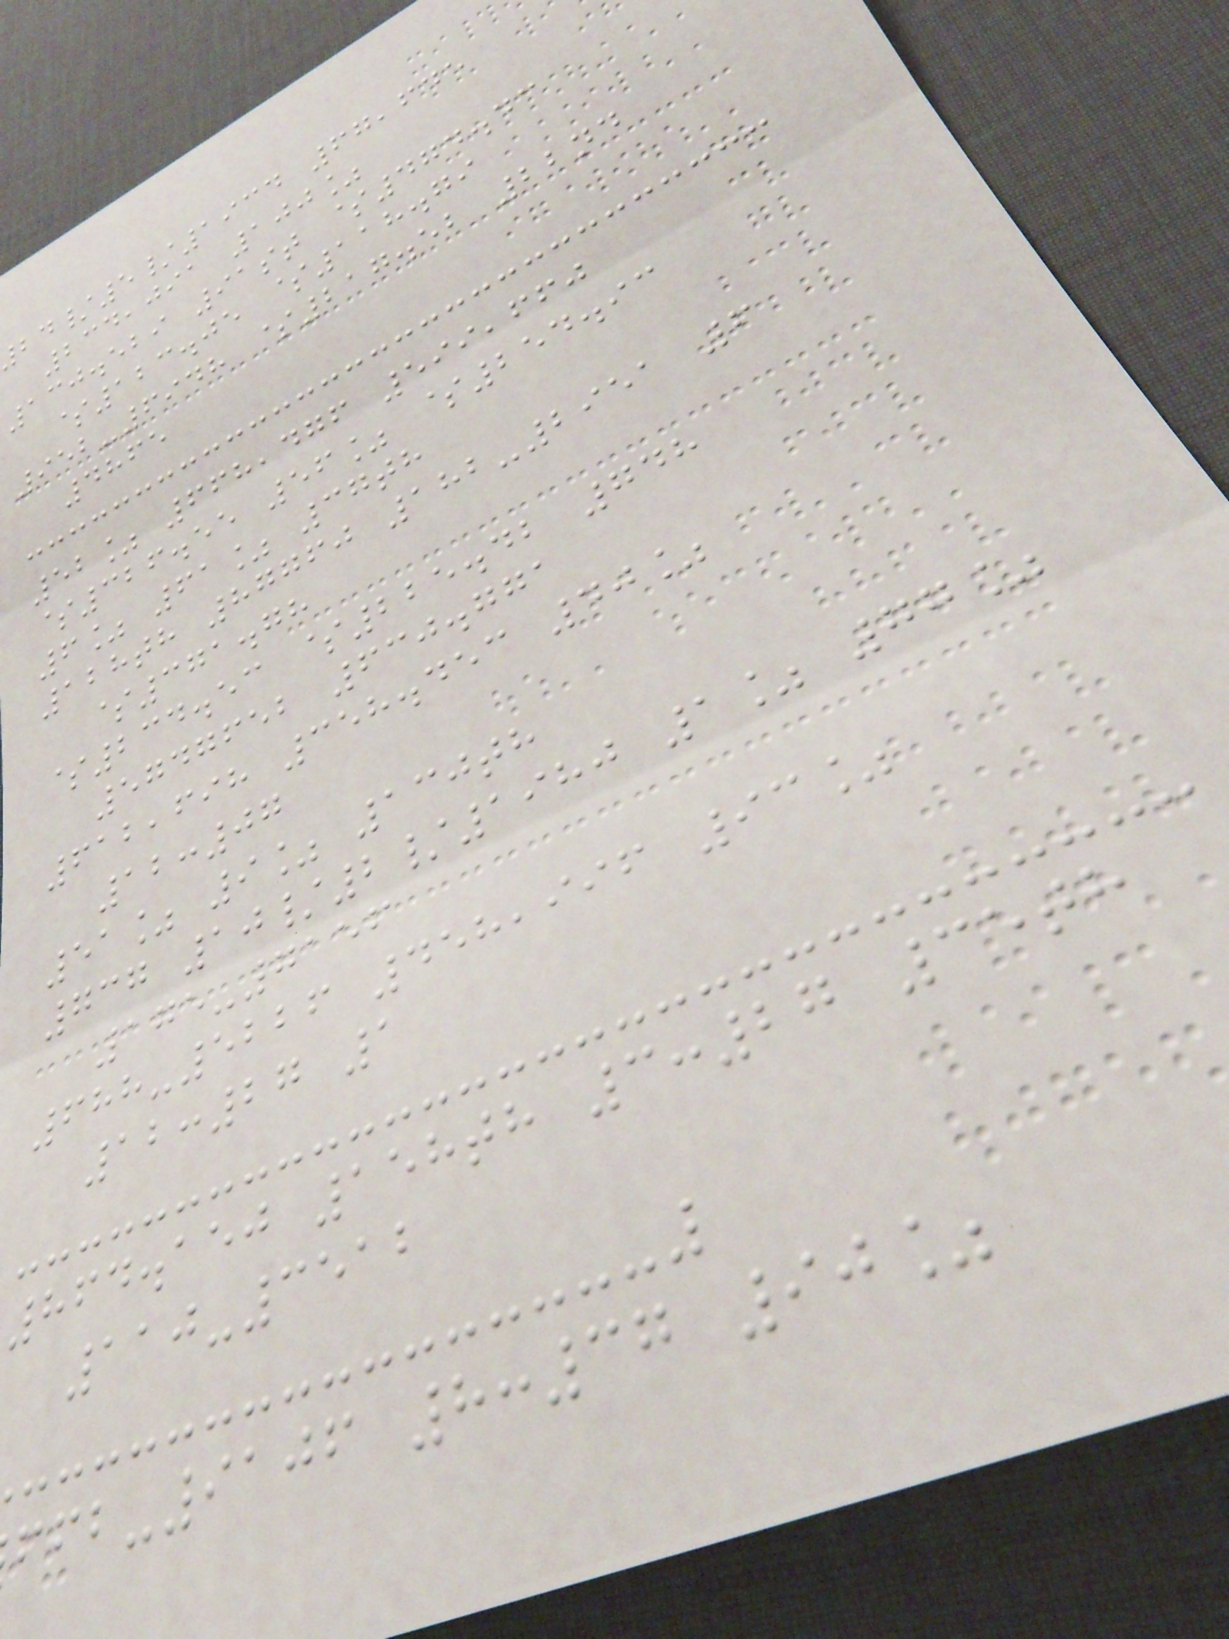/5/1934 67,645
234,091 100%
130.529 91st $474.43
$123.05 $118.79
952-6948 $217.52 22nd
4865
52% 668,476 599,660
$326.55 56% $254.93
6% 61% 37th
128th 87760 182-2951 6
$371.78
$234.53 $225.42 748
5747652 630.771
612,698 358.453 40%
12:07
51% 9% 130th
737 10/2/1980 1% 77%
175-7156
688-5226 458,996 93%
12:27 1
864.150 158th 3:27 35th
110-3512
-9106 8:37 90%
